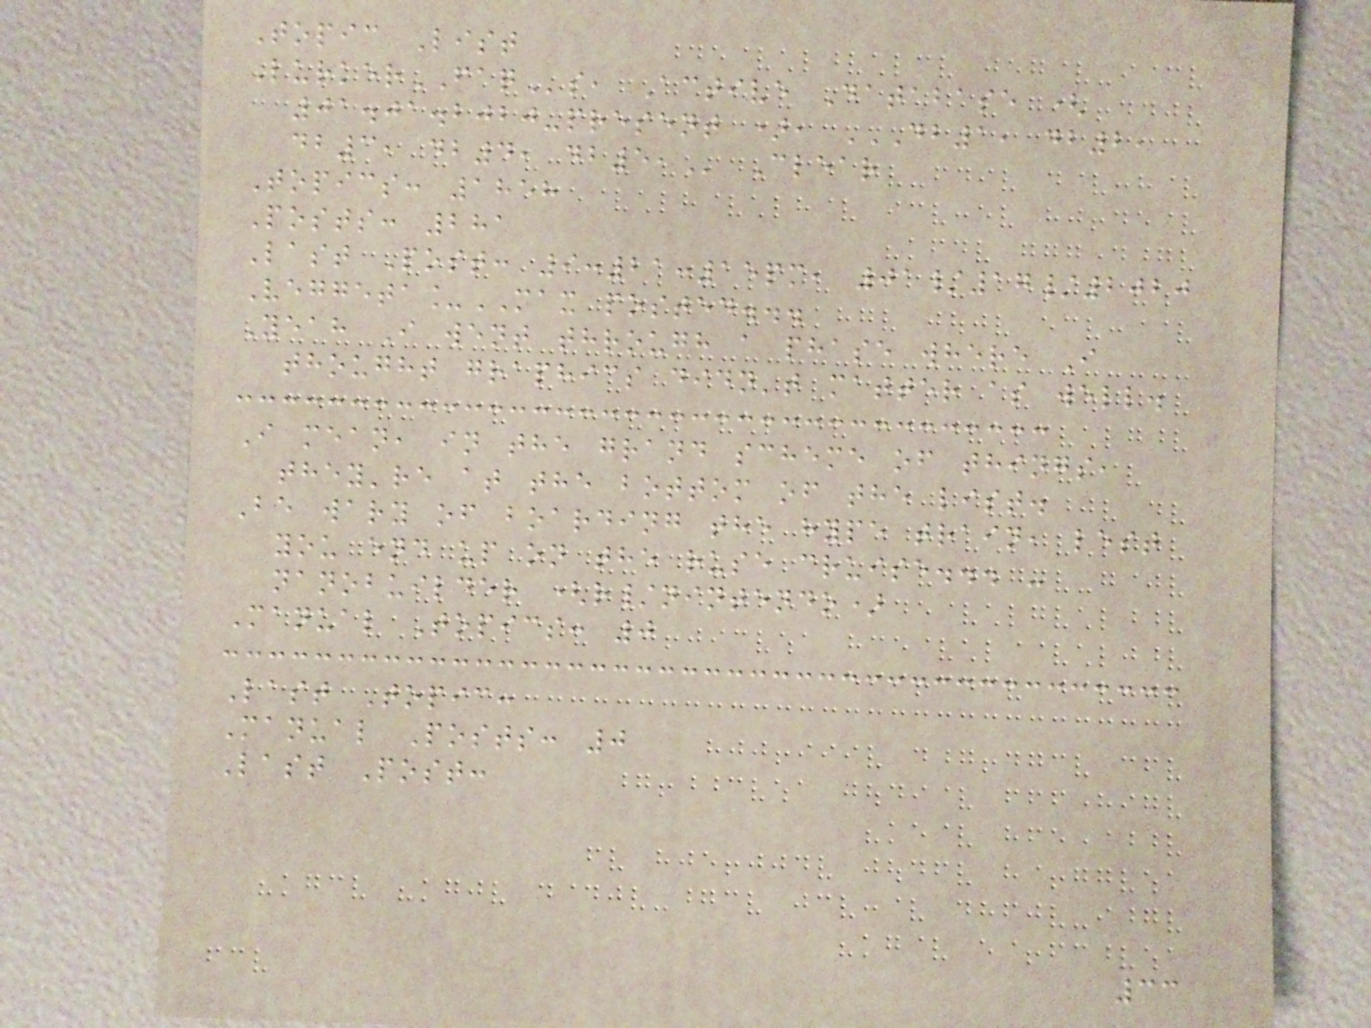Topic List
LurkerFAQs, Active Database (
01.01.2020-present ), DB1, DB2,
DB3, DB4, DB5, Clear
Topics: 1858
Posts: 281
Last Post: 9:21:15pm, 01/17/2020
Veggeta_MAX posted...
Yeah I went through a phase where I
thought graphics didn't matter as well.
I mean, in the grand scheme of things,
they're at the bottom of the list.
Be wary of boarding the hype train, lest
you end up on the ruse cruise... -
nanobuilder (r/nintendo)
Manual Topics: 0
Last Topic:
Manual Posts: 0
Last Post:
33
